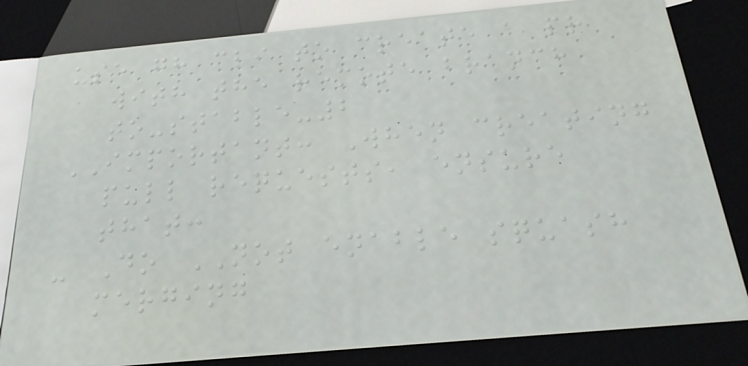use gh cli to create a pr
with the remote branch
to-stable-2
IMPORTANT: When creating
pull requests, ensure
that:
- Do NOT enable squash
merging
